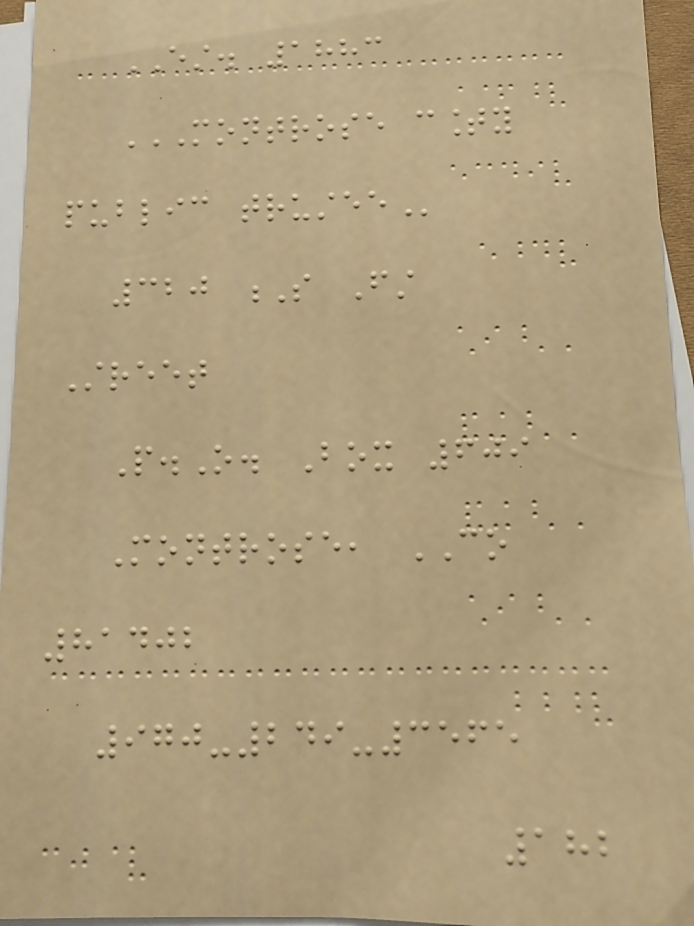EST. 1883
MONTROSE COUNTY
PUBLIC TRUSTEE
320 S First
Street
P.O. Box 609
Montrose, CO
81402
970-249-3565
182
